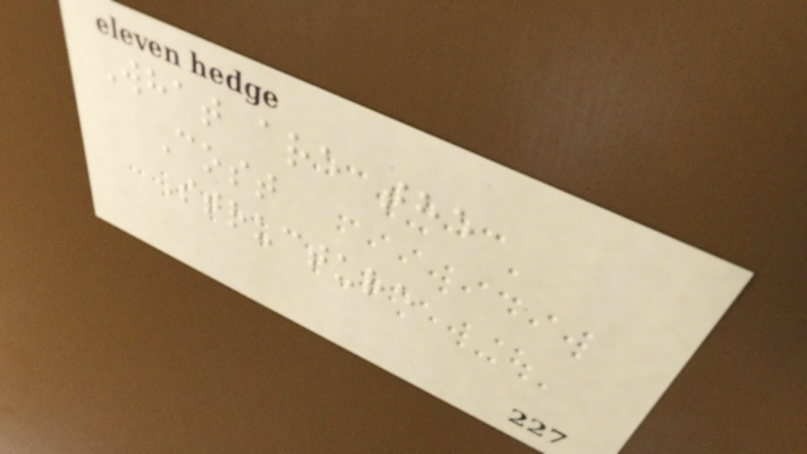What are the
Cost
Structure
